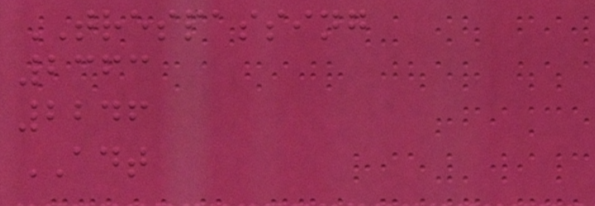TRESPASSING
2363
2246
ADT
